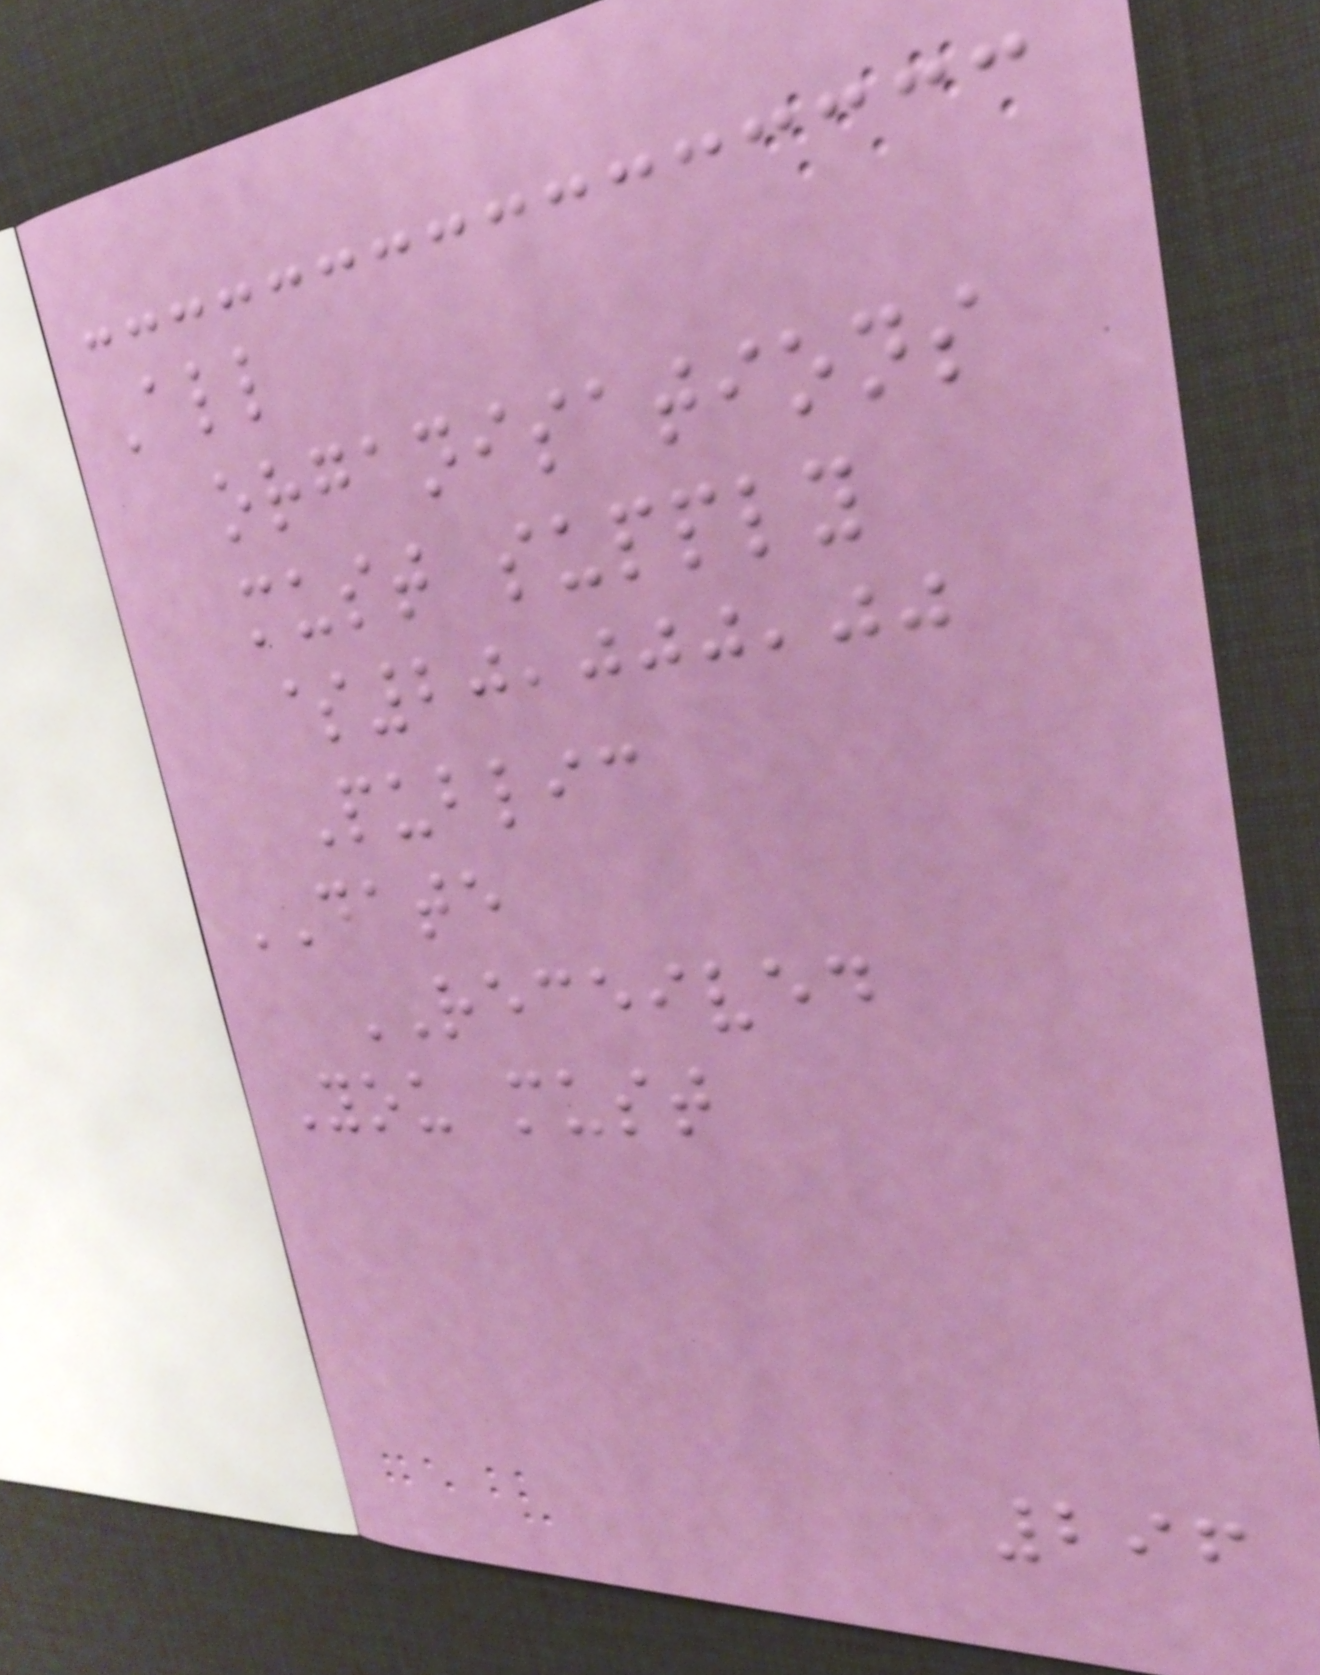All
organisations
must supply
$20,000,00
Public
DATE
RECEIVED
You must
296
